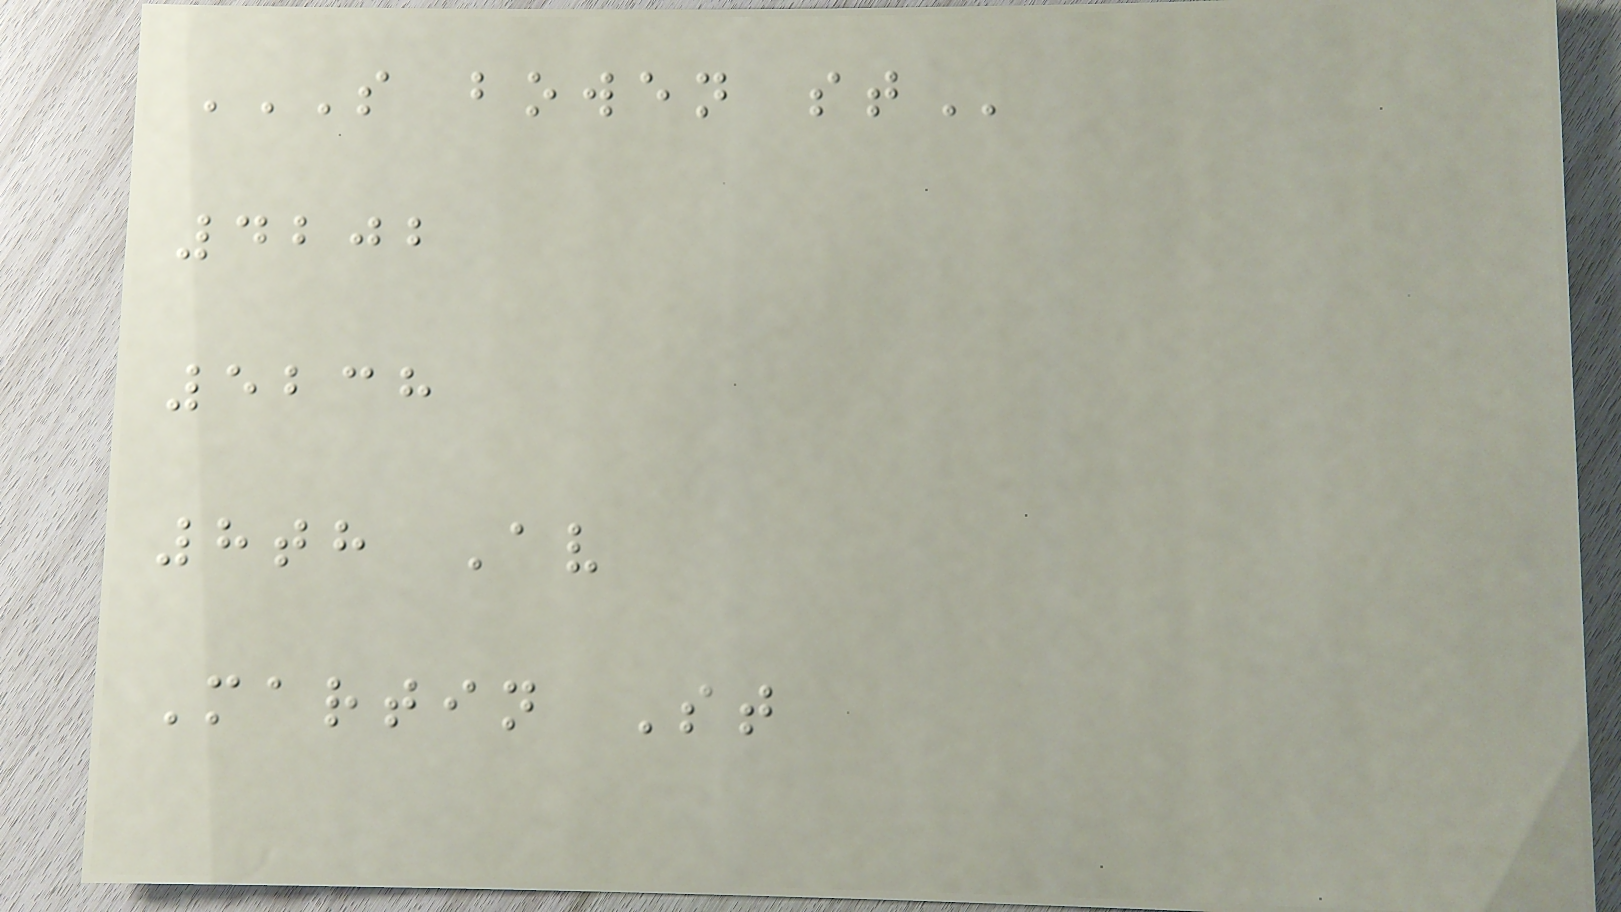S BOWEN ST
4202
5238
8th Av
Martin St
